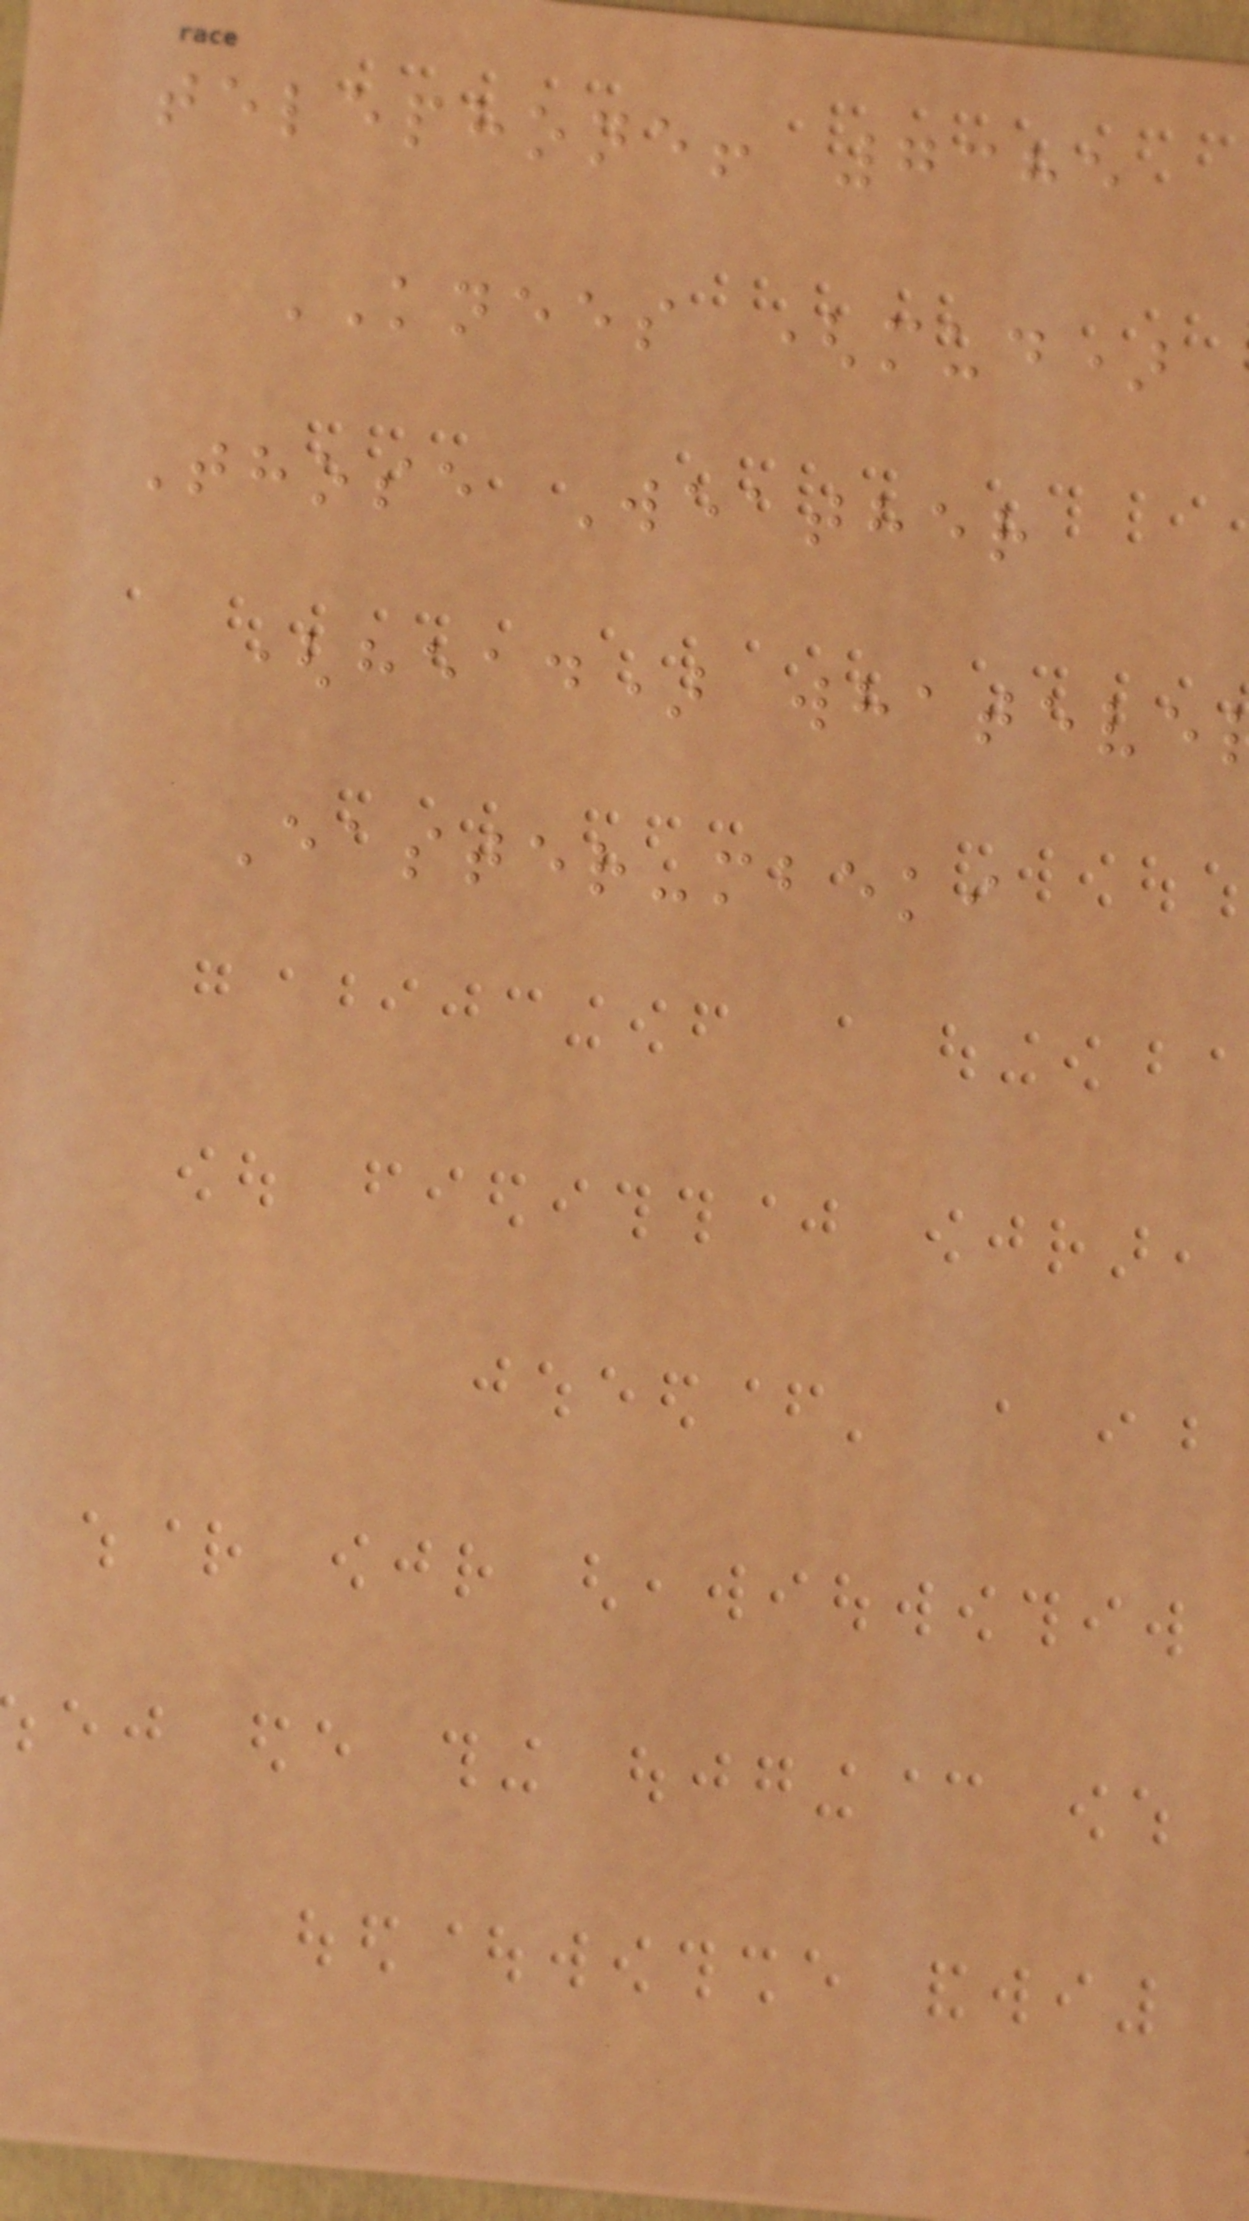telephone! 7385
KNEES (mud)
Those Weather
(head) whateve
Easter-mbeki
